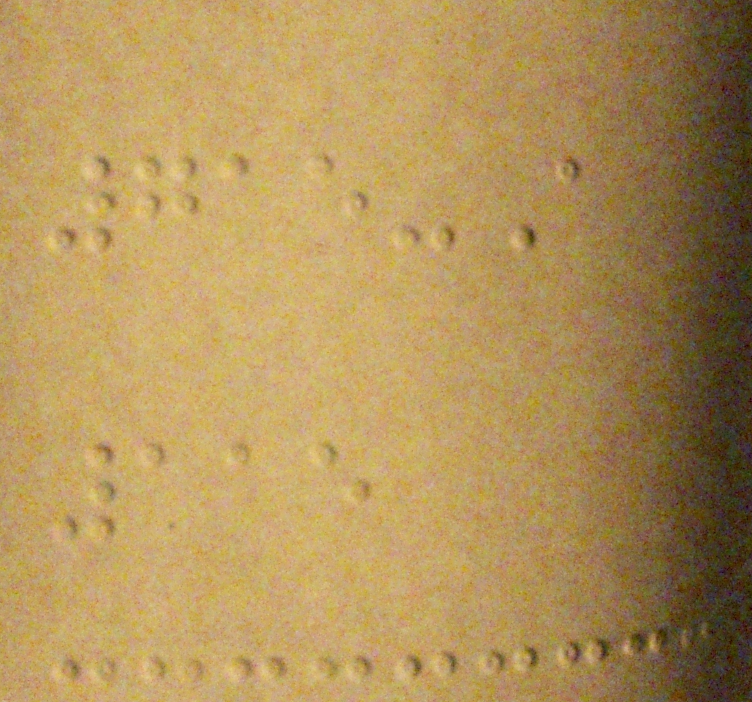715-A
115
